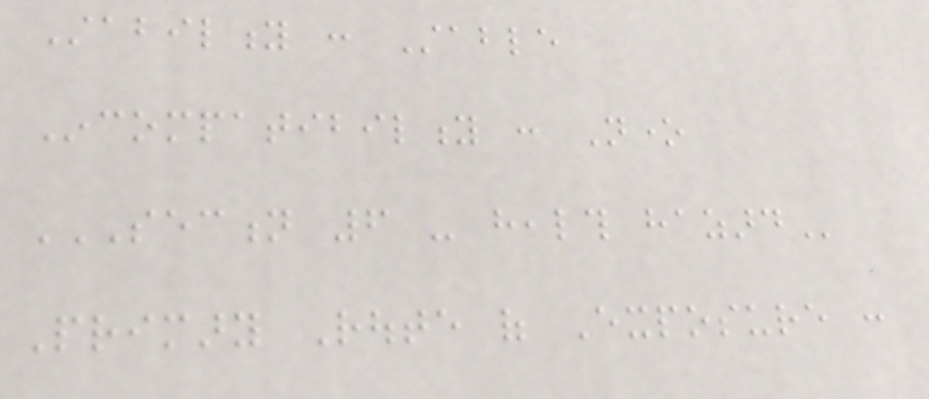Stability : Stable
Incompatibility : None
SECTION 6 - HEALTH HAZARD
Primary Route of Exposure :
